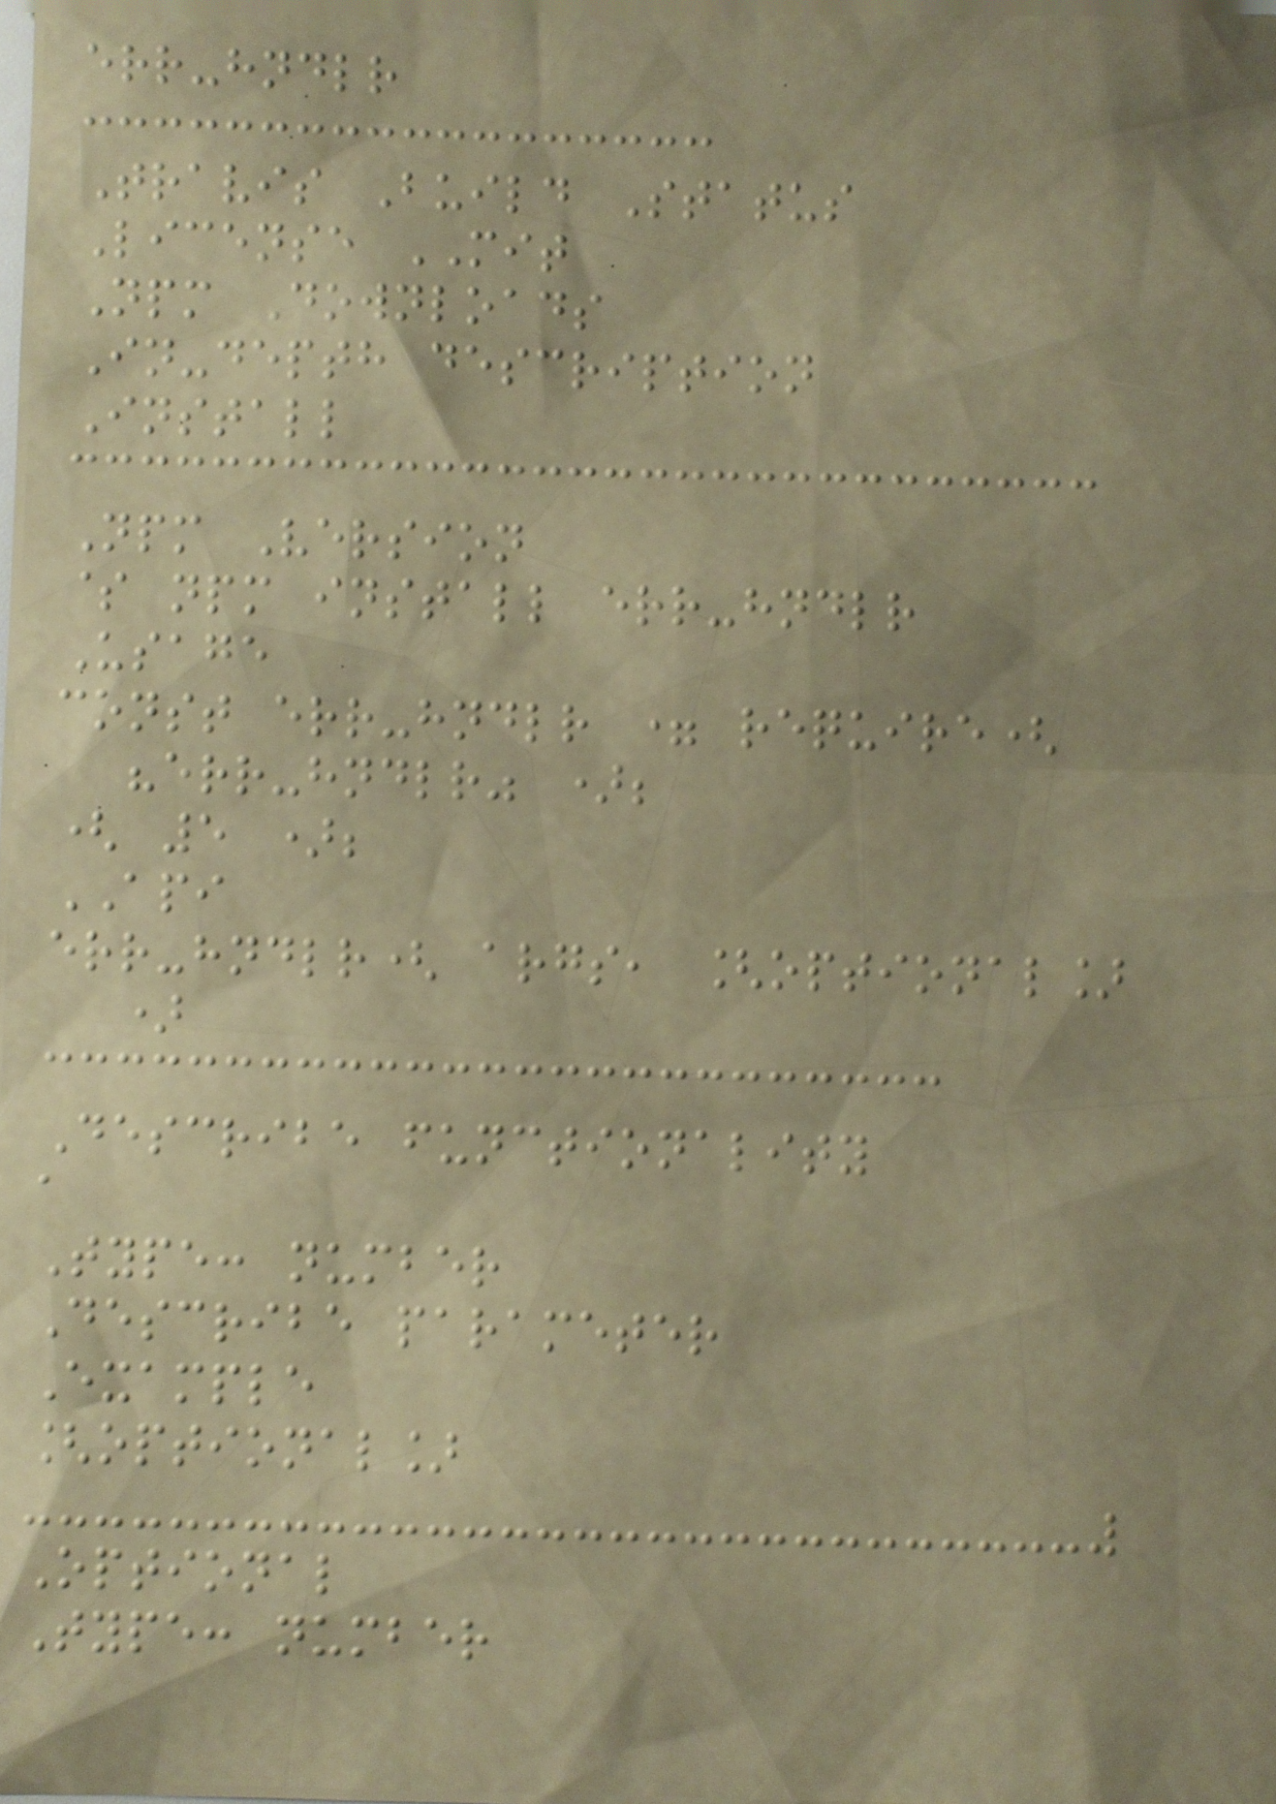err-hndlr
Travis Build Status
License MIT
Npm Downloads
In-depth description
Install
Npm Version
$ npm install err-hndlr
Usage
const err-hndlr = require(
"err-hndlr" );
( 5 );
API
err-hndlr( args, [optional]
)
Describe functionality
a
Type: number
Describe parameter
Example
[optional]
Optional
Type: number
